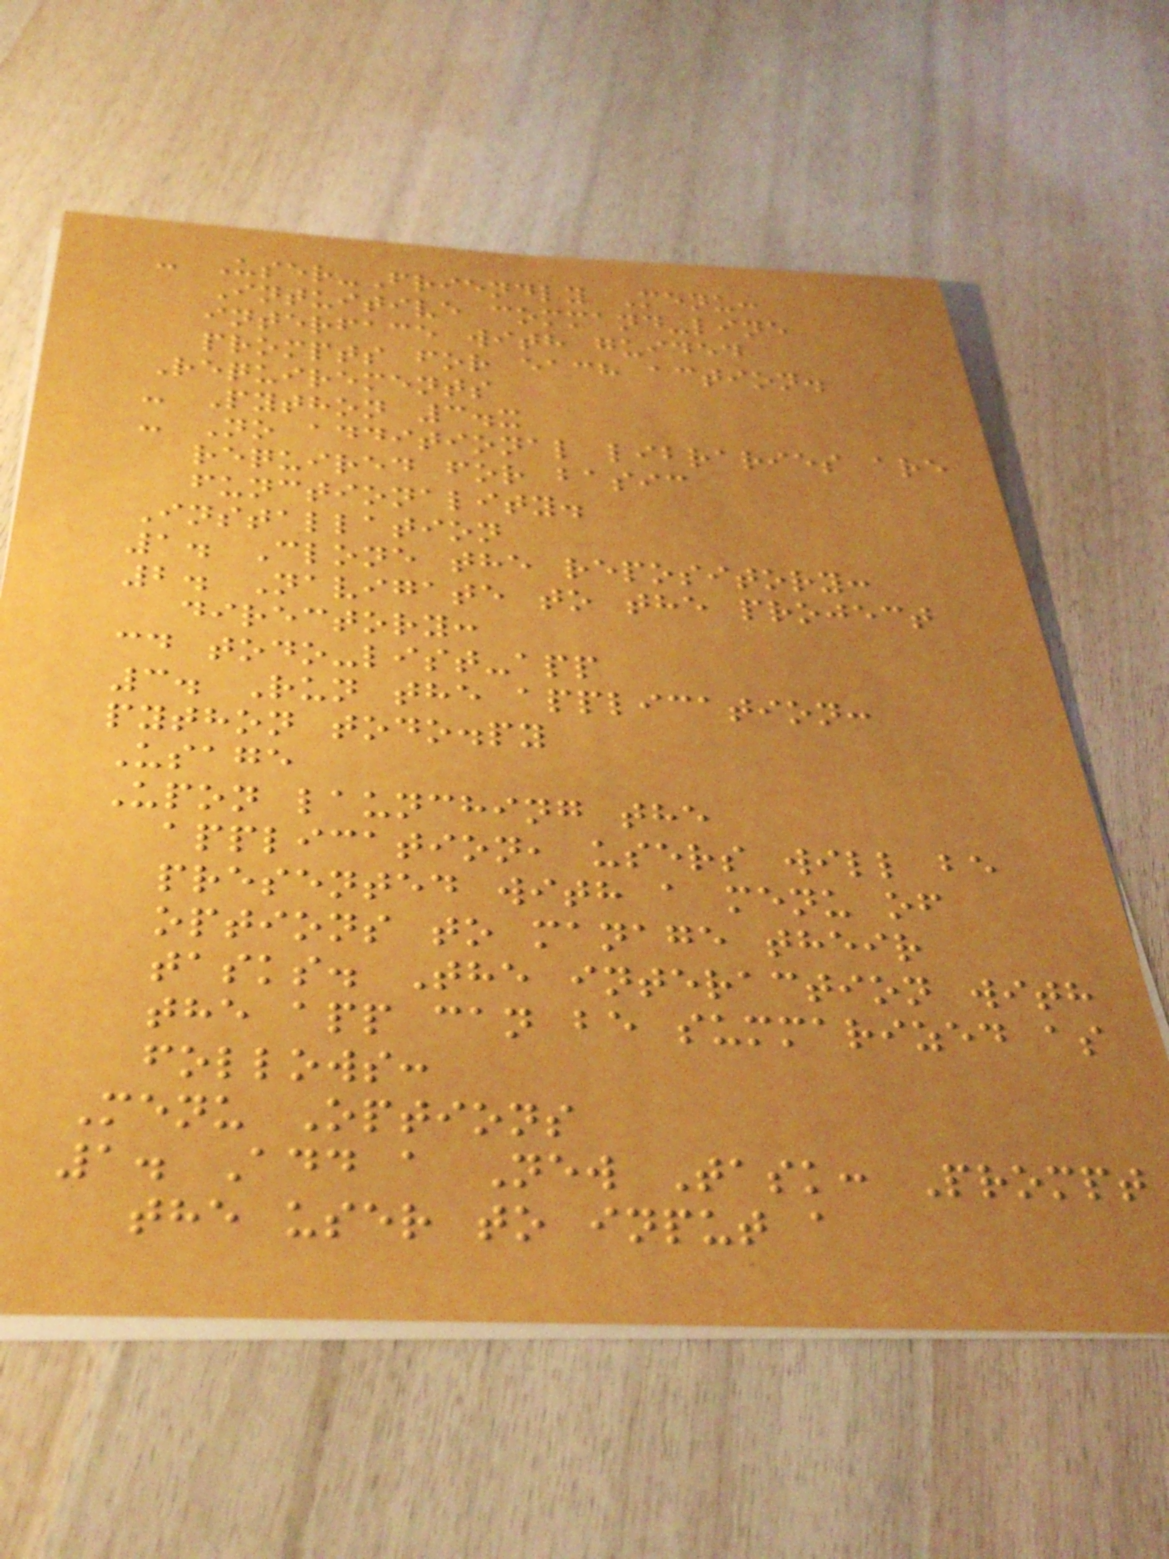- User-Friendly Menu:
Intuitive command-line
interface with guided
prompts for each action.
Requirements
- Python 3.x
- No additional libraries are
required for basic
functionality.
Installation
1. Clone the repository:
2. Navigate to the project
directory:
cd todo-list-app
3. Run the application:
python todo.py
Usage
Upon launching the
application, users will be
presented with a menu of
options to manage their
tasks. The interaction with
the app can be summarized as
follows:
Menu Options
1. Add a New Task: Prompt
the user to input a
